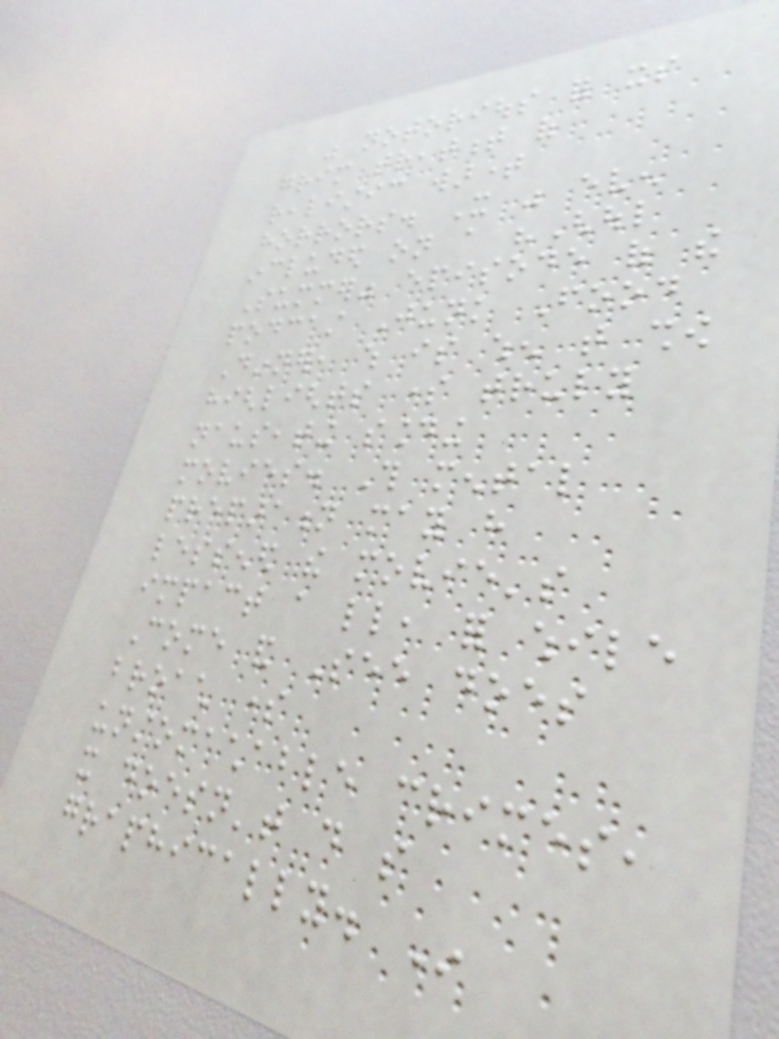was notorious for its
grim treatment of
realistic wartime
horrors. It was even
included on a "Ghoul
Summer" episode of the
podcast Junk Food
Dinner, which is when that show
highlights some truly
nauseating sounding
movies. This mental
preparation may have
lessened the movie's
impact a little, for while
Come and See does
broach some
unstomachable crimes,
it doesn't do so
graphically. In
